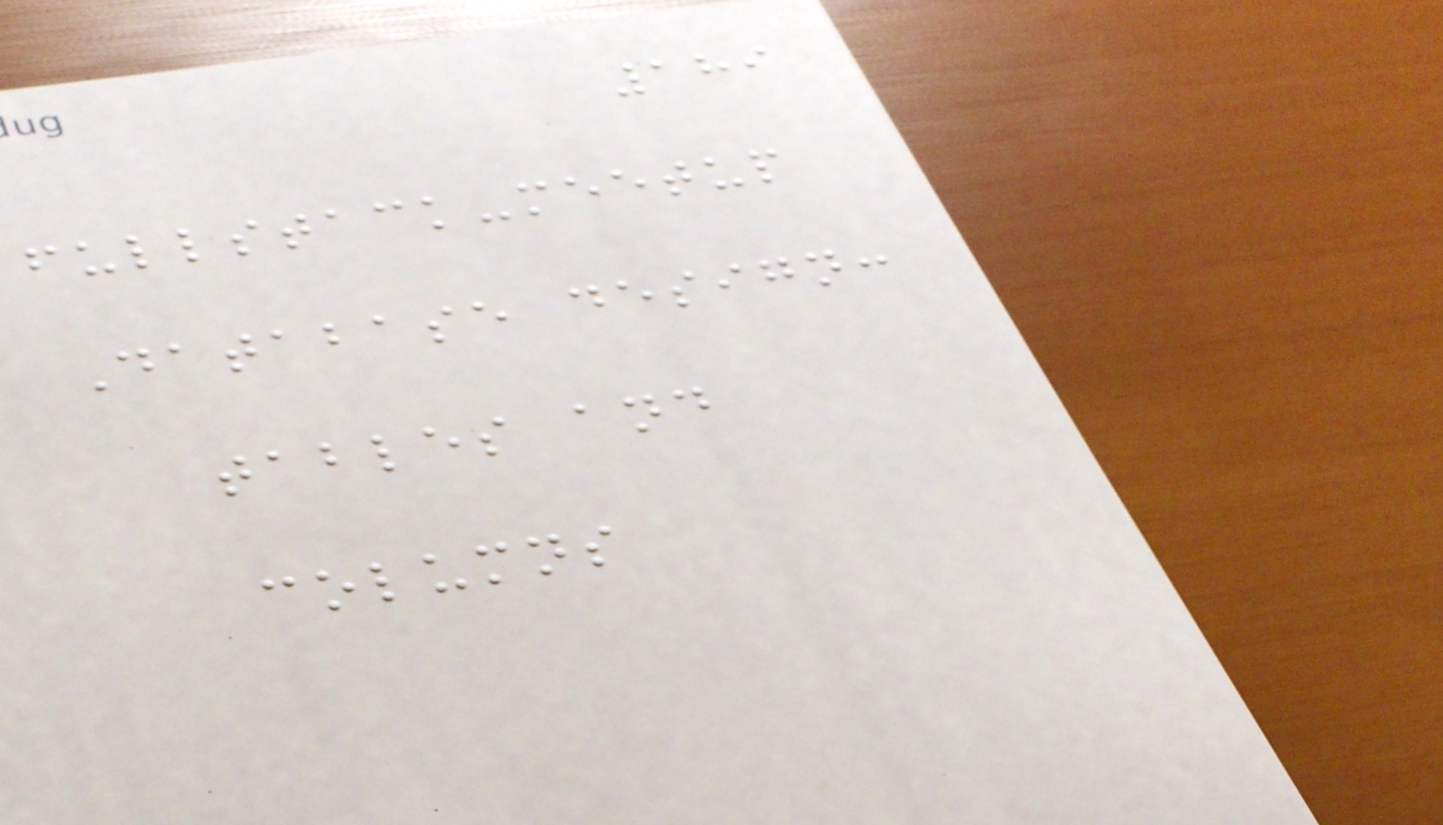189
fullstack-meetup
Database design:
tables and
columns
